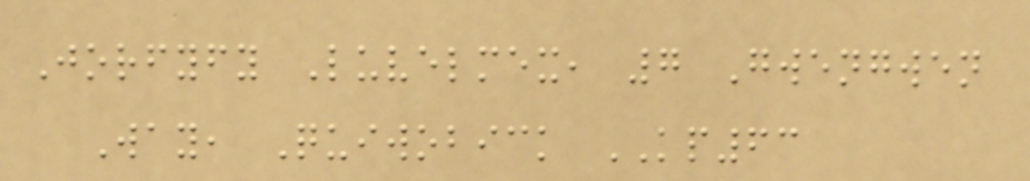Jorfyfy Luvelmex, 7 Gwengwen
Way, Quiwobick KP63
